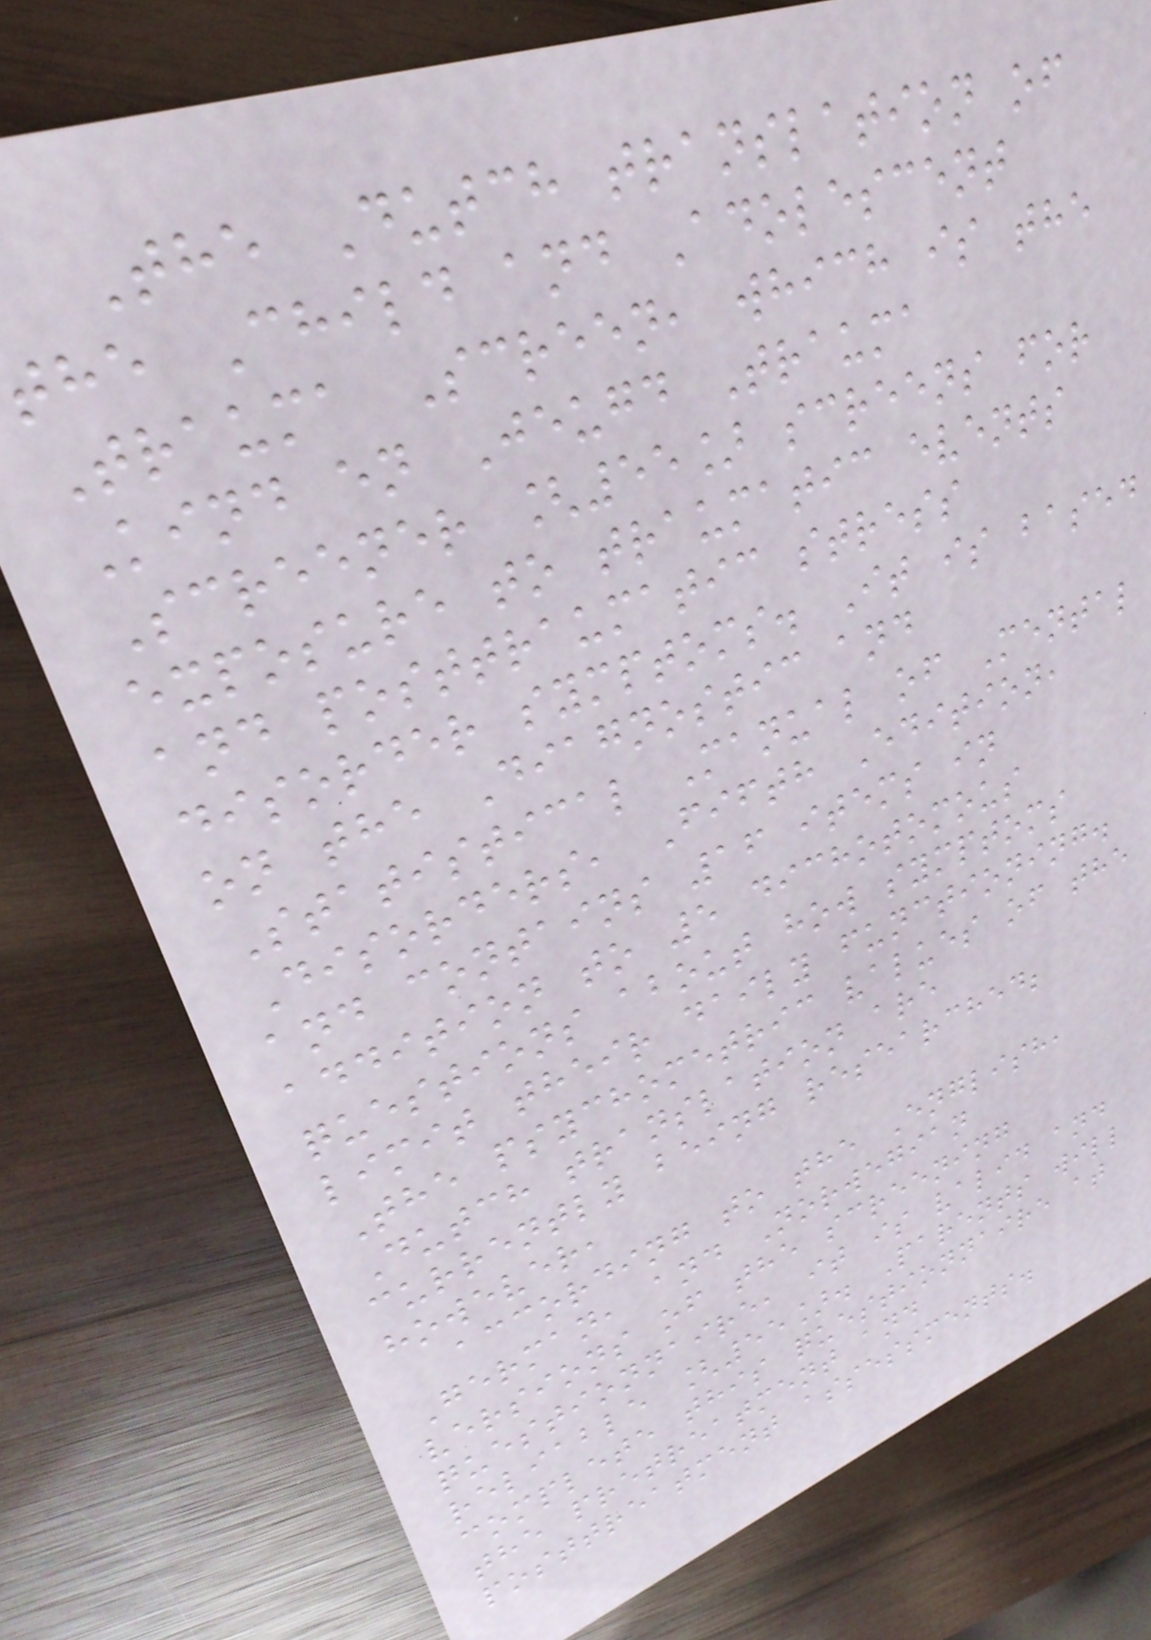The Dutch translation of
the Child and Adolescent
Trauma Screen, which is the
Kind en Jeugd Trauma
Screener [55] screens for
exposure to traumatic events
and posttraumatic stress
disorder symptoms. It is based
on the Diagnostic and
Statistical Manual of Mental
Disorders, Fifth Edition,
and contains 16 items in
addition to 5 dichotomous
questions about how symptoms
limit their daily functioning.
The psychometric values of the
Dutch translation are
currently being researched;
however,
according to the English,
German, and Norwegian
versions of the screening
questionnaire, it is valid and
reliable [55]. Parents will
complete this questionnaire at
the pretreatment and
posttreatment assessments.
